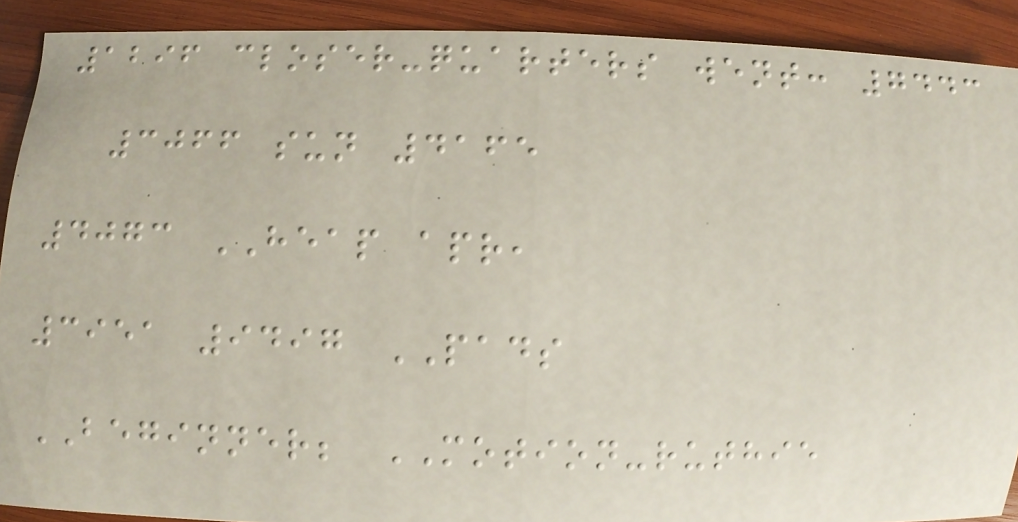1296 closer-quarters went: 7443
3066 sun 4165
4073 HEAP apr,
3951 9497 PADS
BEGINNER; MOTION-ruthie
